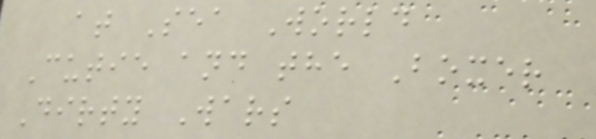at Sea World
Cutie and the Boxer
Dirty Wars
